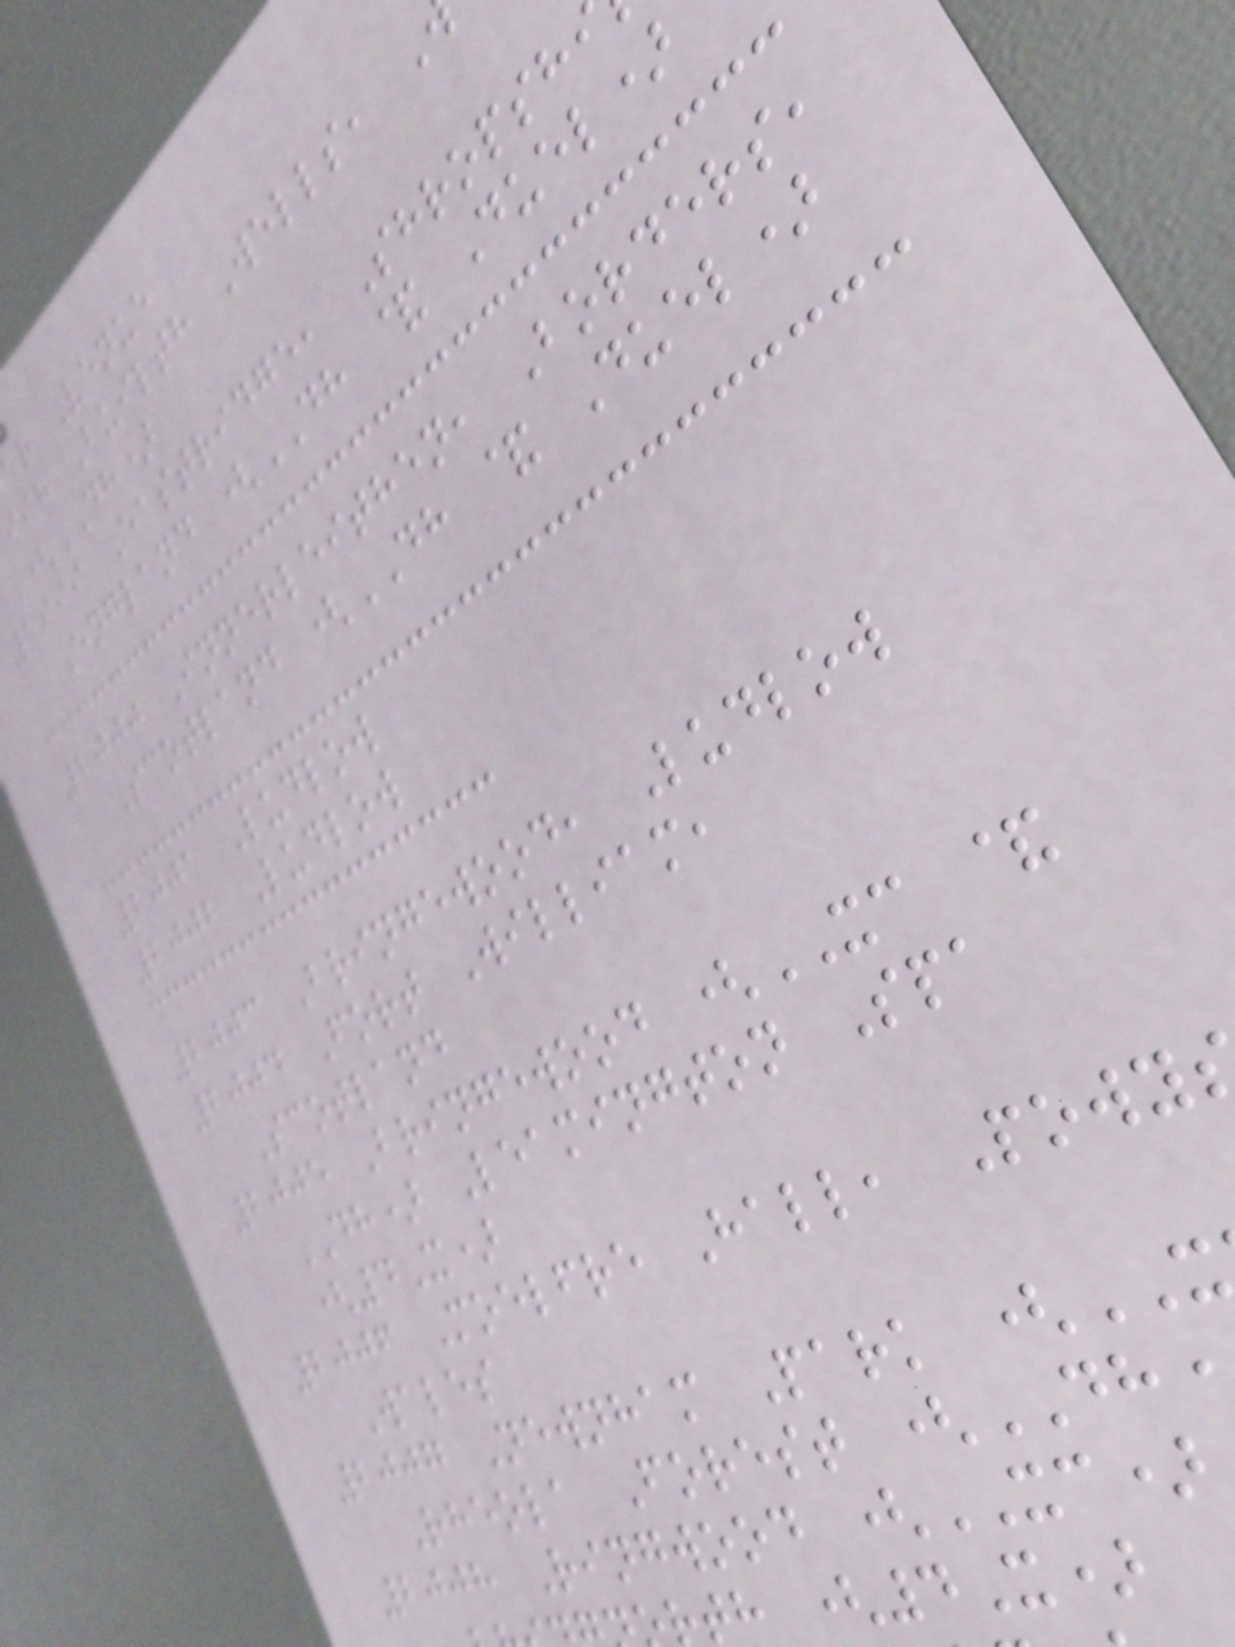ar Venue
iih Builth Wells,
(DH)
1999 Eastridge, Shropsh
England (DH & Duel)
2000 Innerleithen, Borders,
Scotland (DH & Duel)
2001 Ludlow
2002 Ludlow
2003 Bringewood, Ludlow
2004 Fort William,
Scotland
2005 Bringewood (XC &
DH) Leamington Spa
(4X)
2006 Moelfre Hall, Powy
Wales
2007 Newnham Park (
Rheola Forest (DH
2008 Ringwood (XC)
rth (4X)
